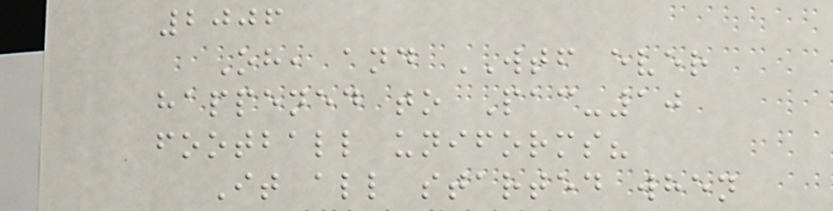2006
Oh, and WTF ever
happened to Pac-10
football uniforms?
It all started when
